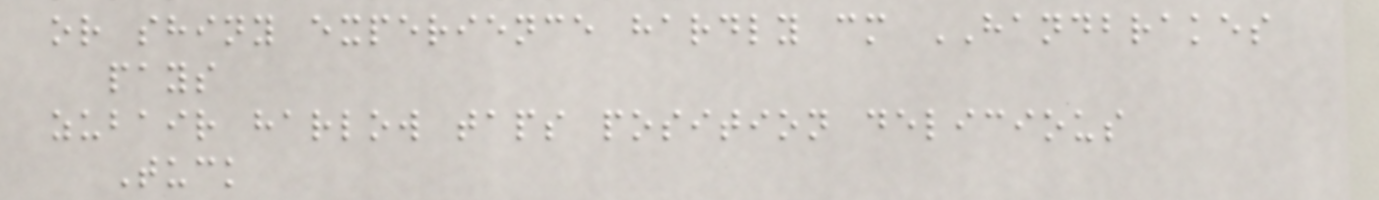or shiny experience hardly cm HANDBRAKES
pays
zubair harlow taps position delicious
Tuck
